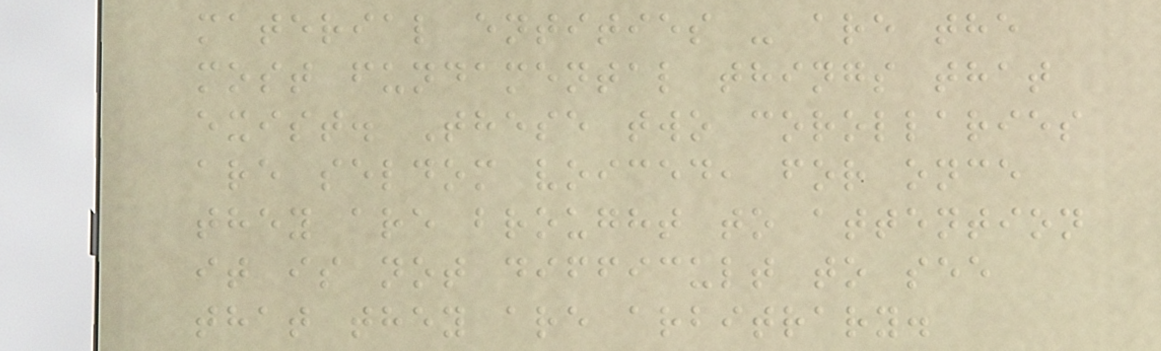material entities - are the
most fundamental things that
exist. These two corollaries
are seldom voiced, for once
they are brought to attention
it is not difficult to see
that they are arbitrary.
